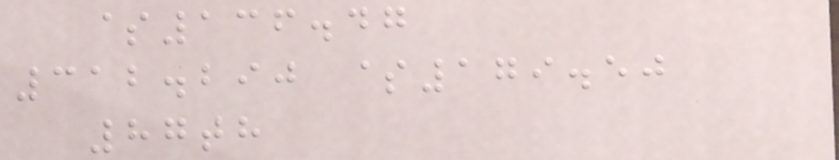$136.47
312.290 $179.50
87th
